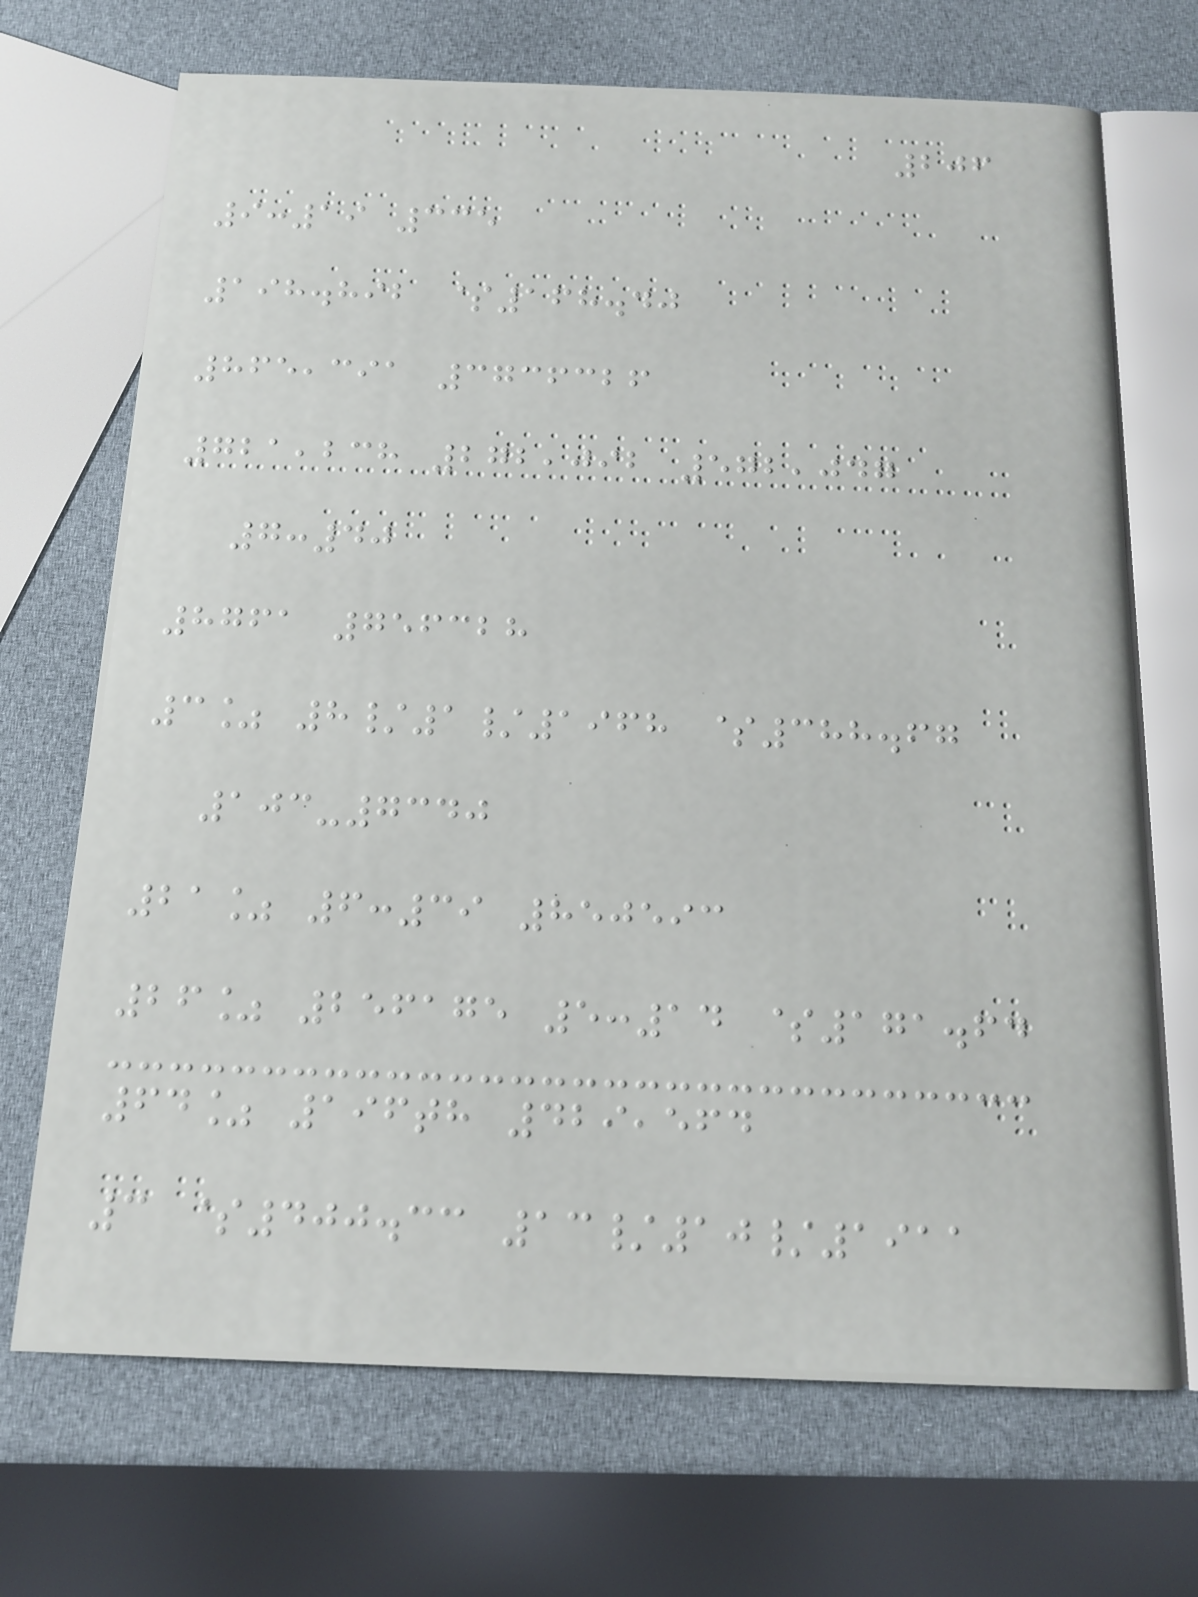206
9:19 335
198.892 $168.40
865,391 3736326
721,238 272,092 572,047
7:40
8761 756328
3% 8/1/1968 $388.67
103-7340
21% 6:39 850593
26% 256175 5:14 $171.64
64% 196th 429,564
3 $400.33 13/10/1911
